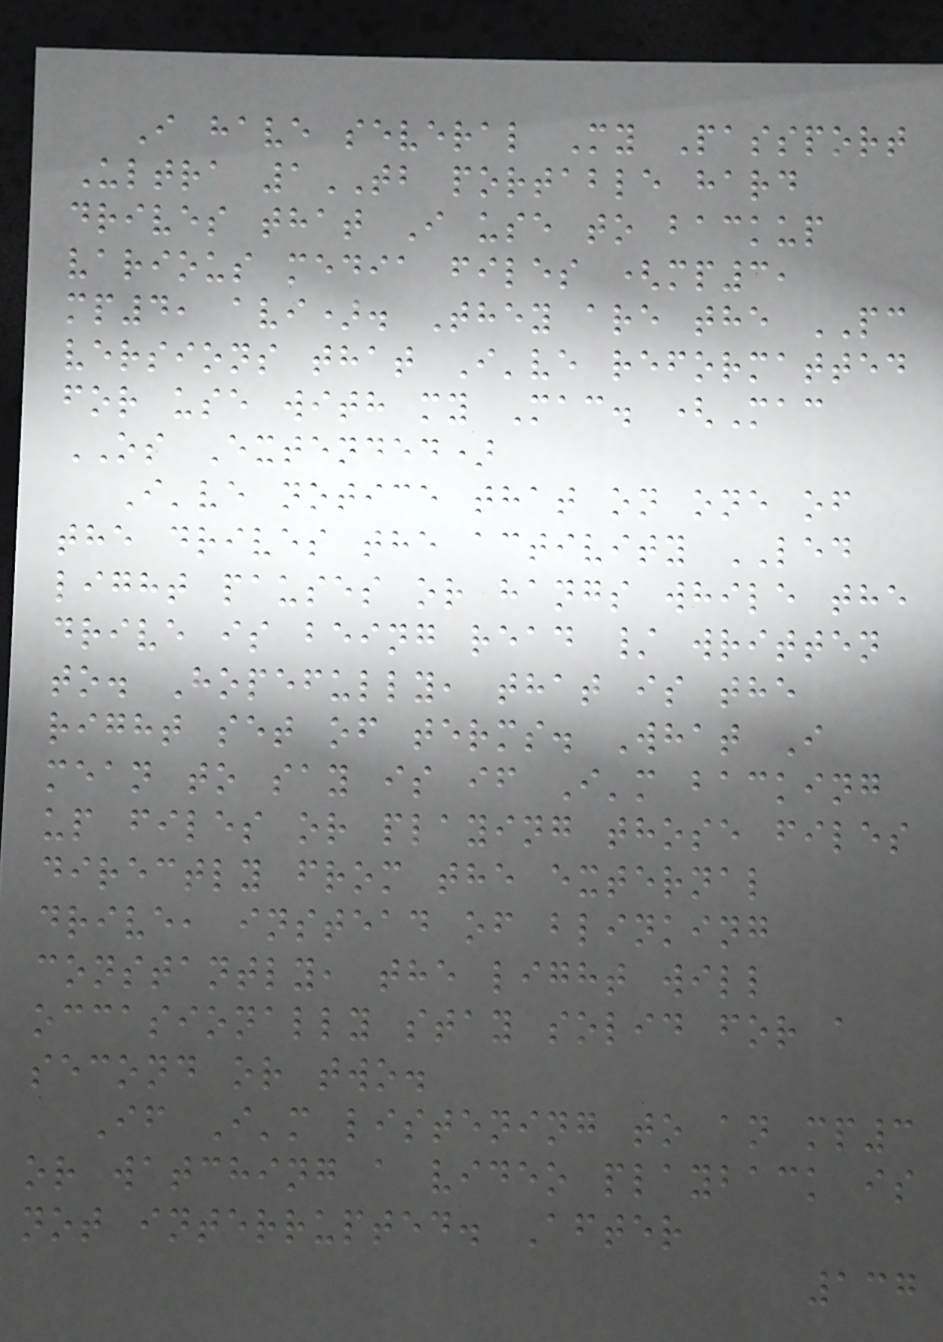I have several My Passport
Ultra 1TB portable hard
drives that I use to backup
various media files (mp3,
mp4, avi). They are the PC
versions that I've reformatted
for use with my Mac. (Mac
OS Extended)
I've notice that on one of
the drives the activity LED
light pauses or hangs while the
drive is being read / written
to. Hopefully, that is the
right set of terms. What I
mean to say is if I'm backing
up files or playing those files
directly from the external
drive, instead of blinking
constantly, the light will
occasionally stay solid for a
second or two.
If I'm listening to an mp3
or watching a video playback is
not interrupted. After
137
